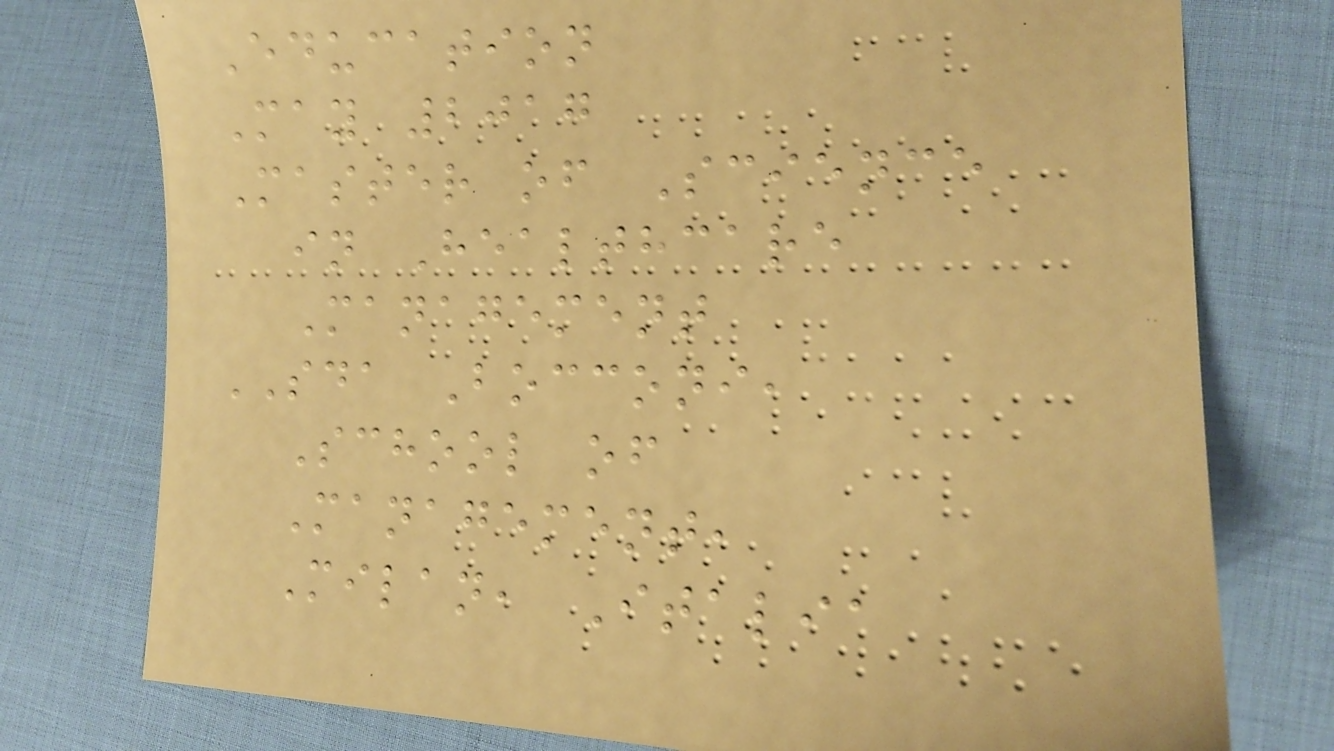Education
May 2017
Master of Science
in Healthcare
Management
SDA Bocconi,
School of
Management,
Milan, Italia
